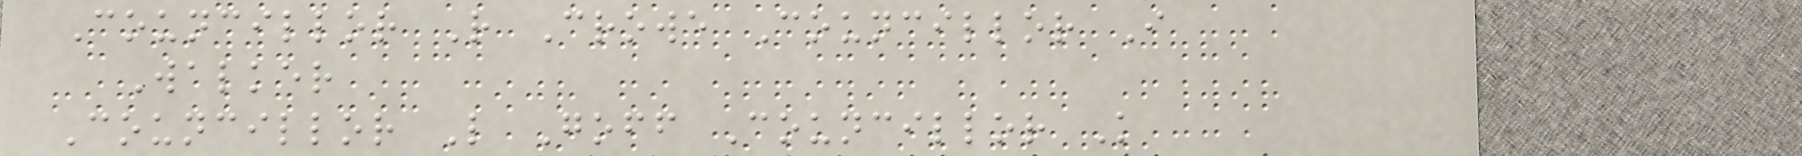Councillor R Crowe Councillor I
Walker
Councillor L Goff Councillor K
